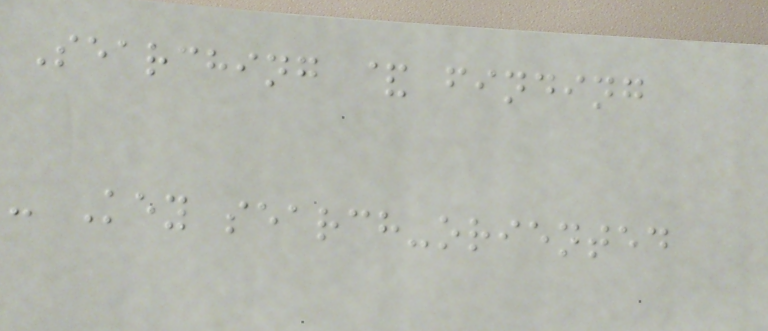Searching & finding
- Key search-oriented
